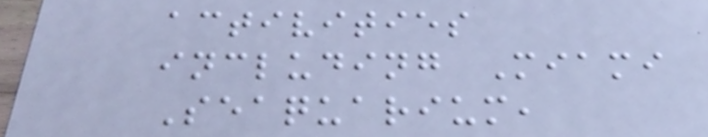activities
including Miami
Seaquarium,
